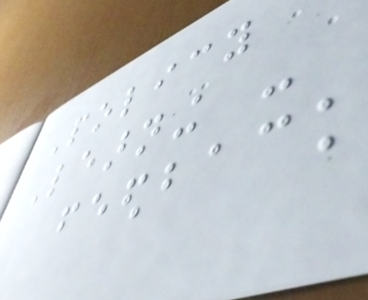Policy
Learning -
feedback
